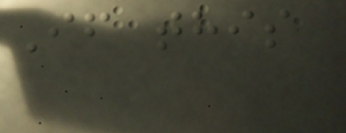If this
